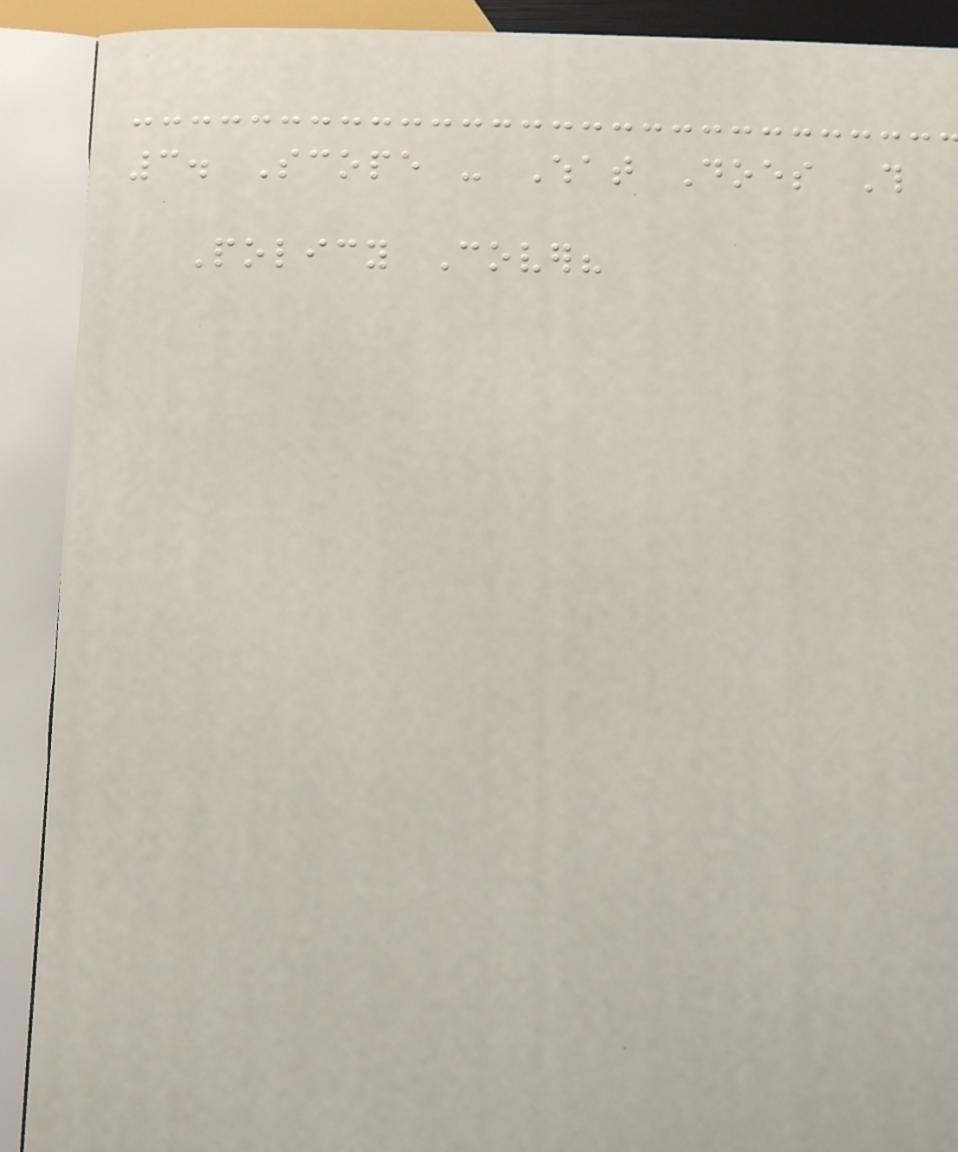3. Scope - What Does This
Policy Cover?
